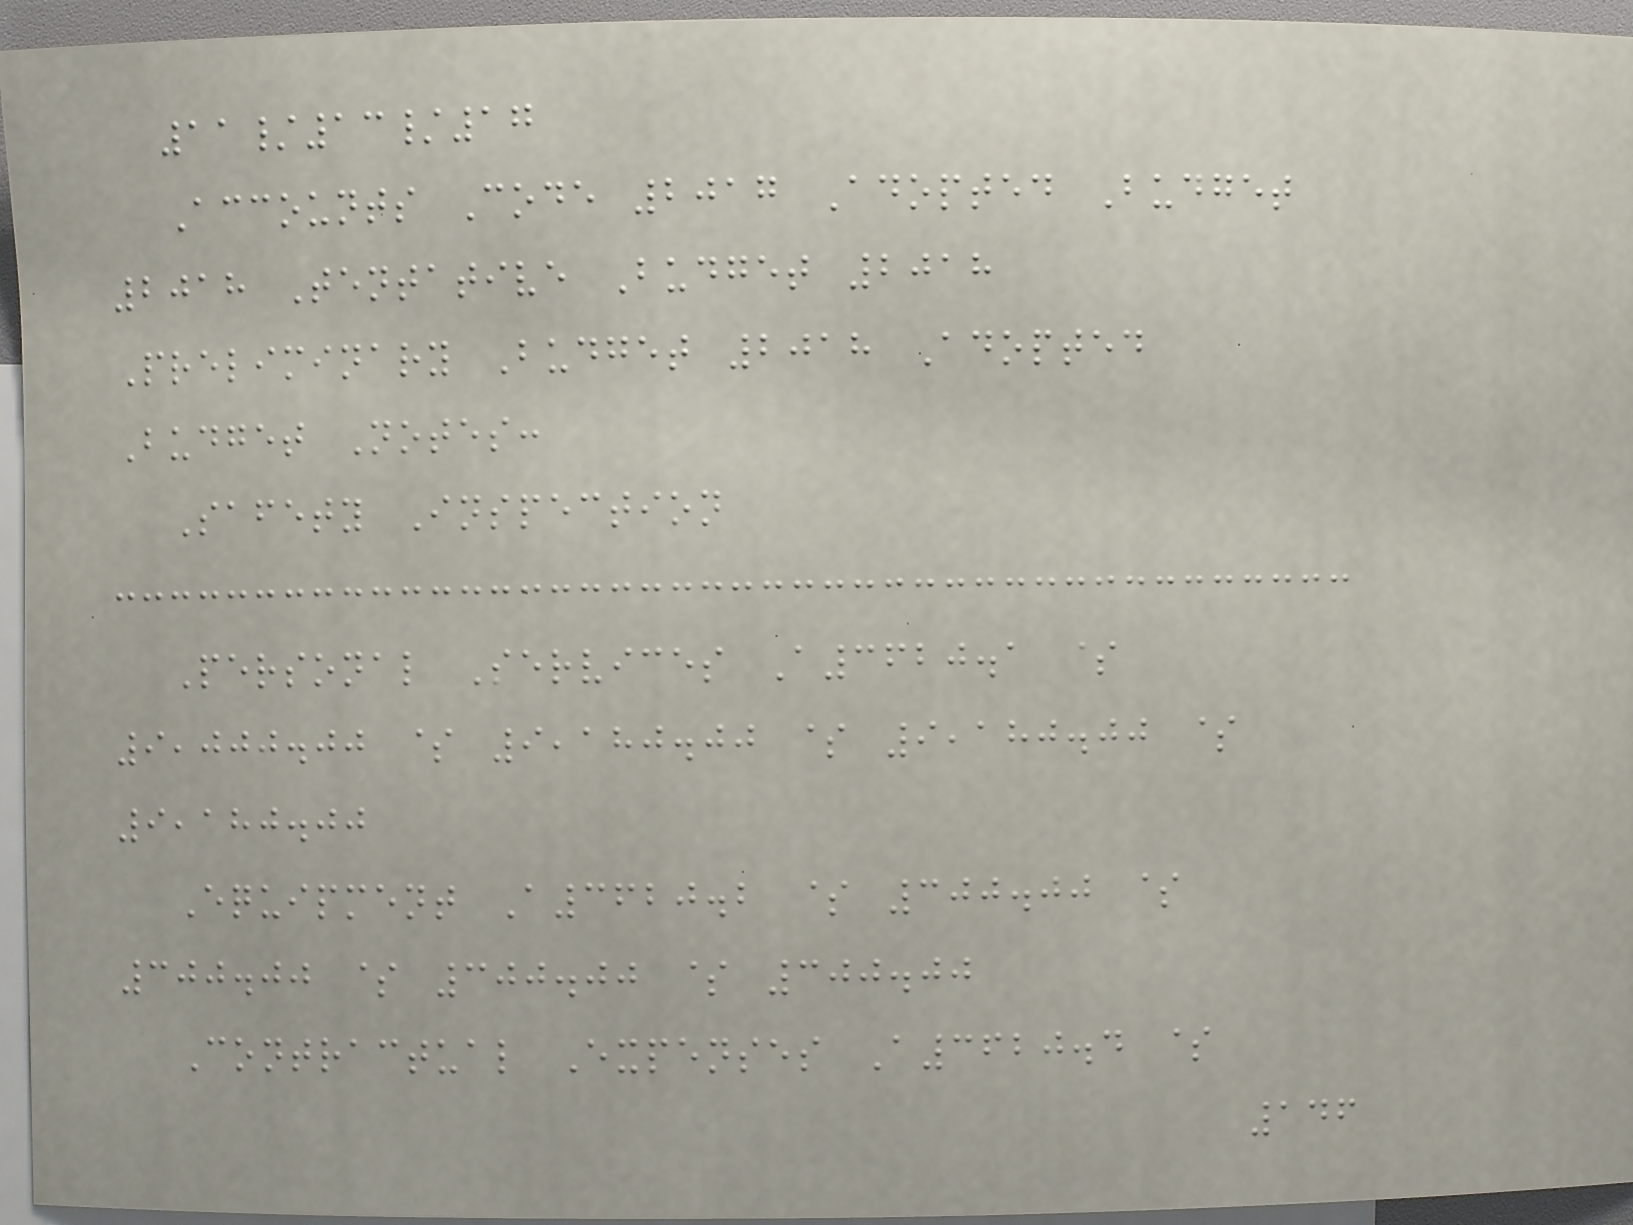11/13/17
Accounts Code 2017 Adopted Budget
2018 Tentative Budget 2018
Preliminary Budget 2018 Adopted
Budget Notes:
Safety Inspection
Personal Services A3620.1 $
9,000.00 $ 9,180.00 $ 9,180.00 $
9,180.00
Equipment A3620.2 $ 300.00 $
300.00 $ 300.00 $ 300.00
Contractual Expenses A3620.4 $
146
